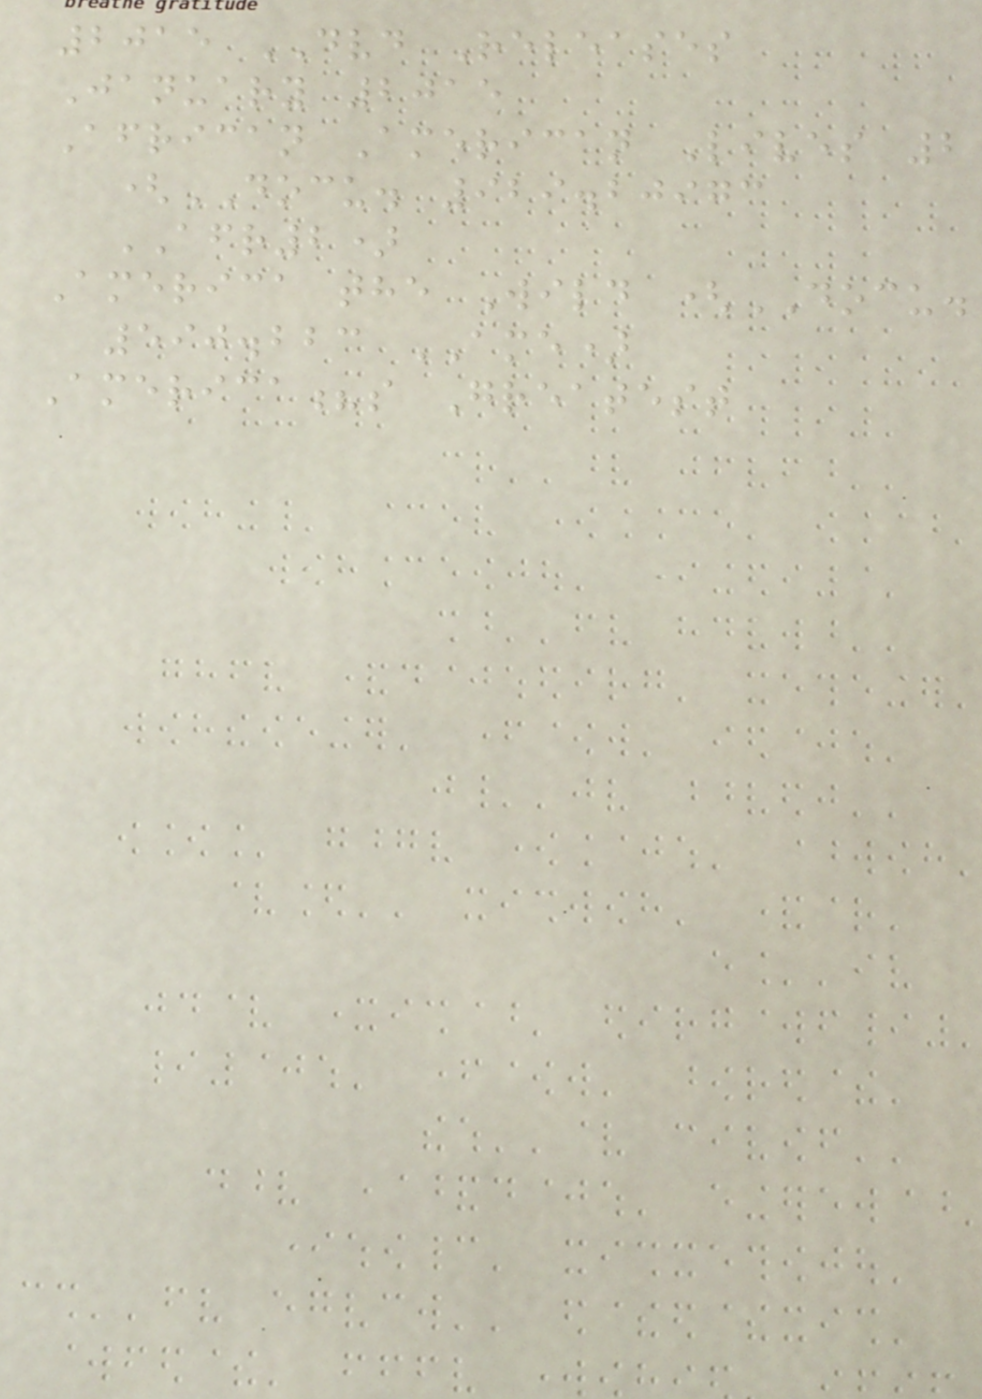2015 DVD Releases
January 2015
African American Lives 2
(DOCU. 929.20973
AFR2)
America the Wild (DOCU.
590.223 AME)
America?s Greatest
